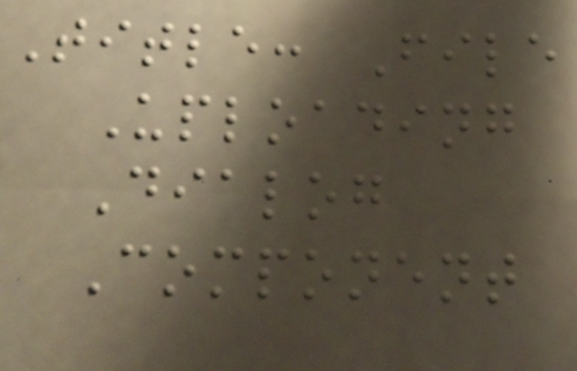Title: File
Uploading
Dialog
Component
